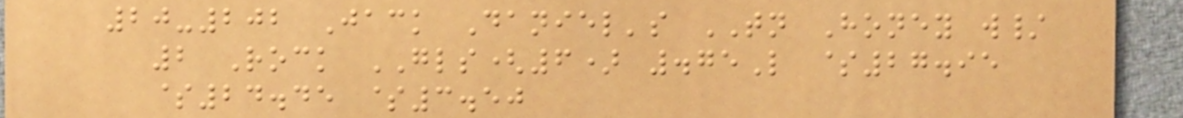20-202 Jack Daniel's TN Honey w/
2 Rock GLS(6) .75L $27.95
$24.45 $3.50
